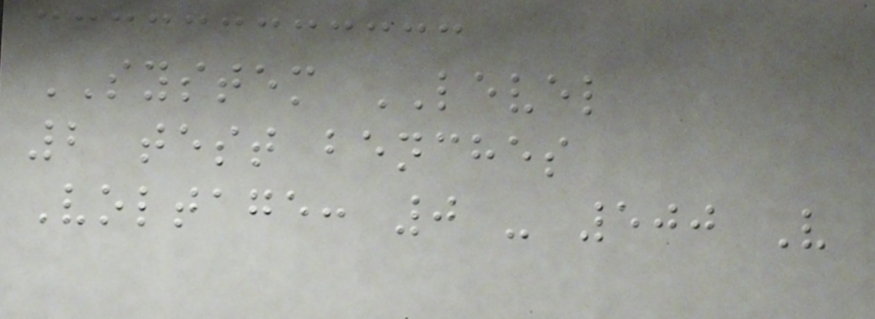SYSTEM LEVEL
2 test benches
Voltage: 0 - 500 V
